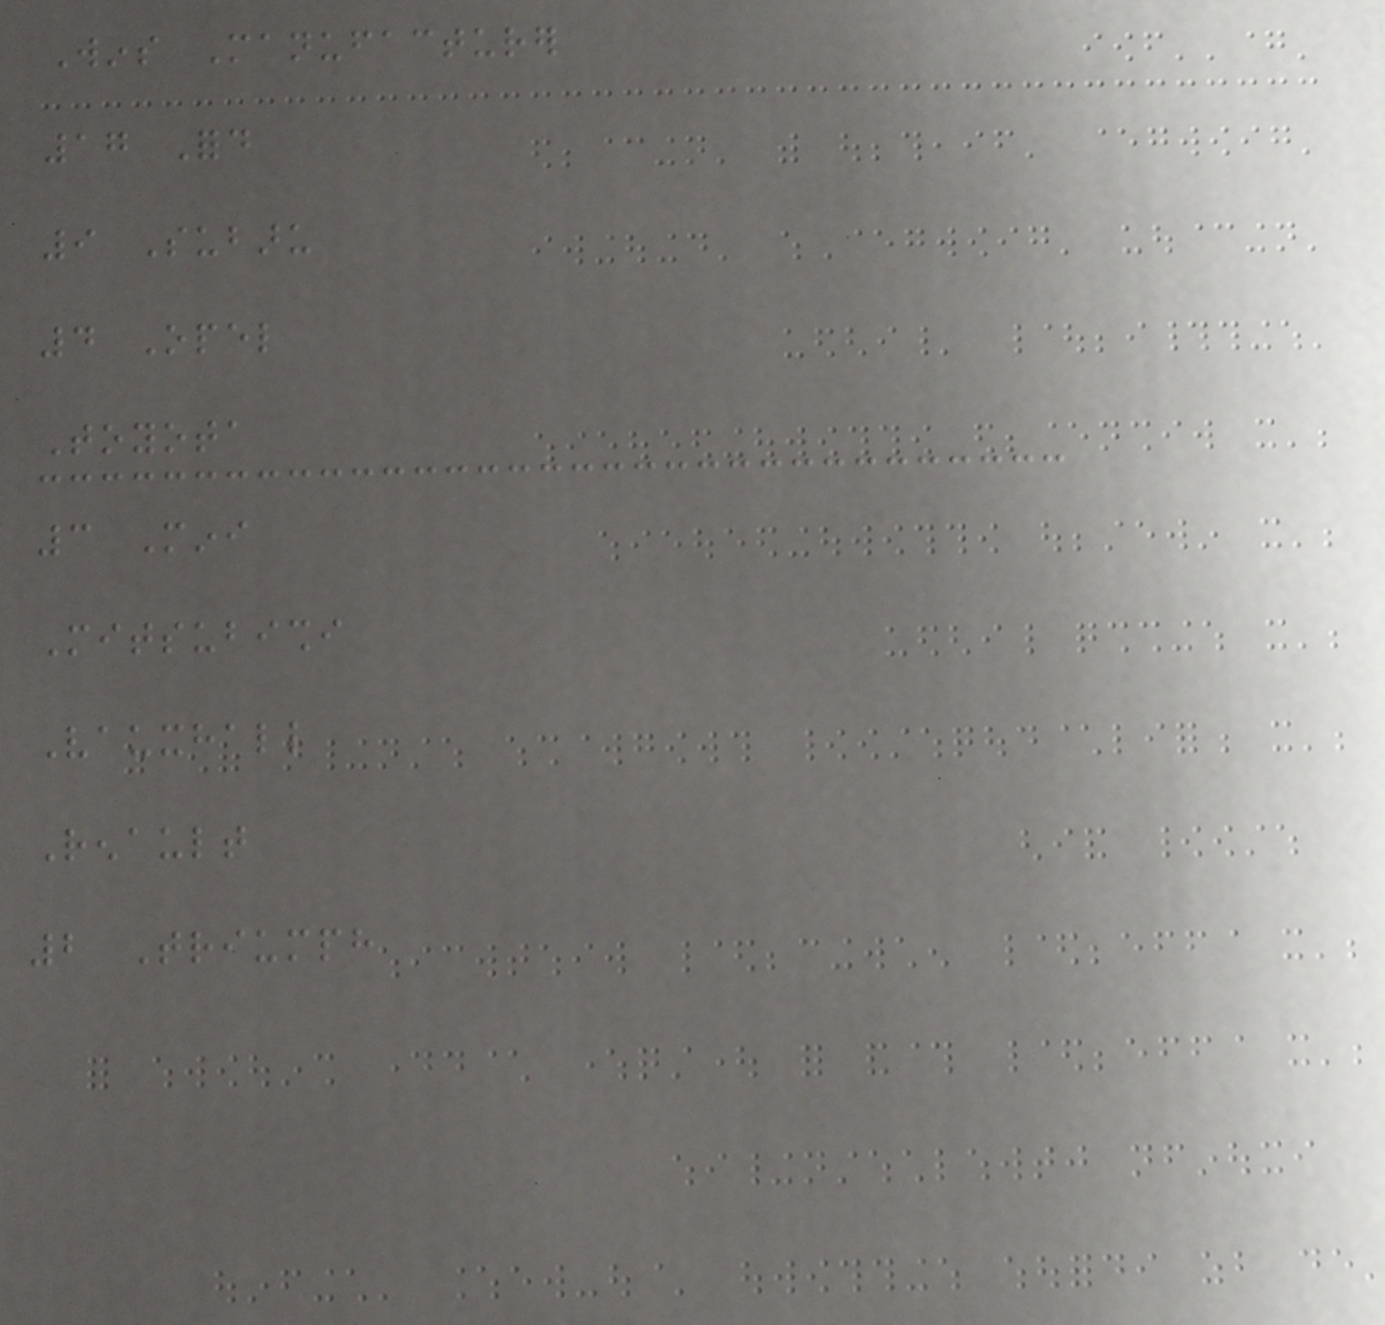Wins Manufacturer
17 Ford
9 Subaru
4 Opel
Toyota
3 Mini
Mitsubishi
Vauxhall
Renault
2 Triumph
